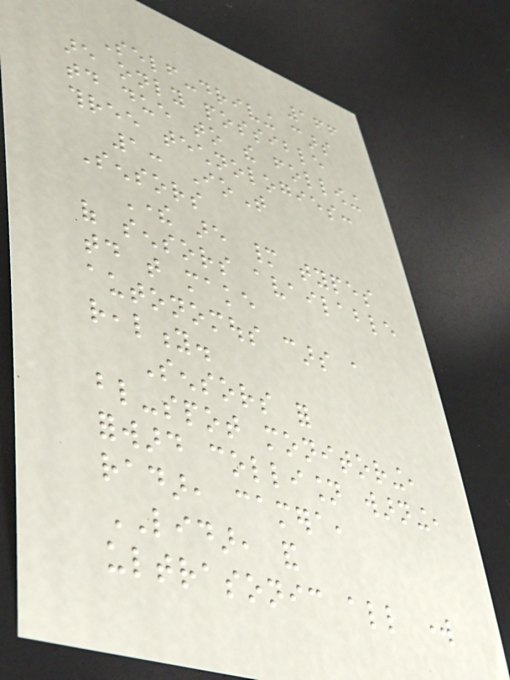166
Self-driving cars
are only possible
today due to the following
three technologies:
1: IoT
Sensors
There are many types
of sensors available
today that make
autonomous cars a
reality.
Sensors for
blind-spot monitoring,
forward collision warning,
radar, camera,
LIDAR, and
ultrasonic all work
